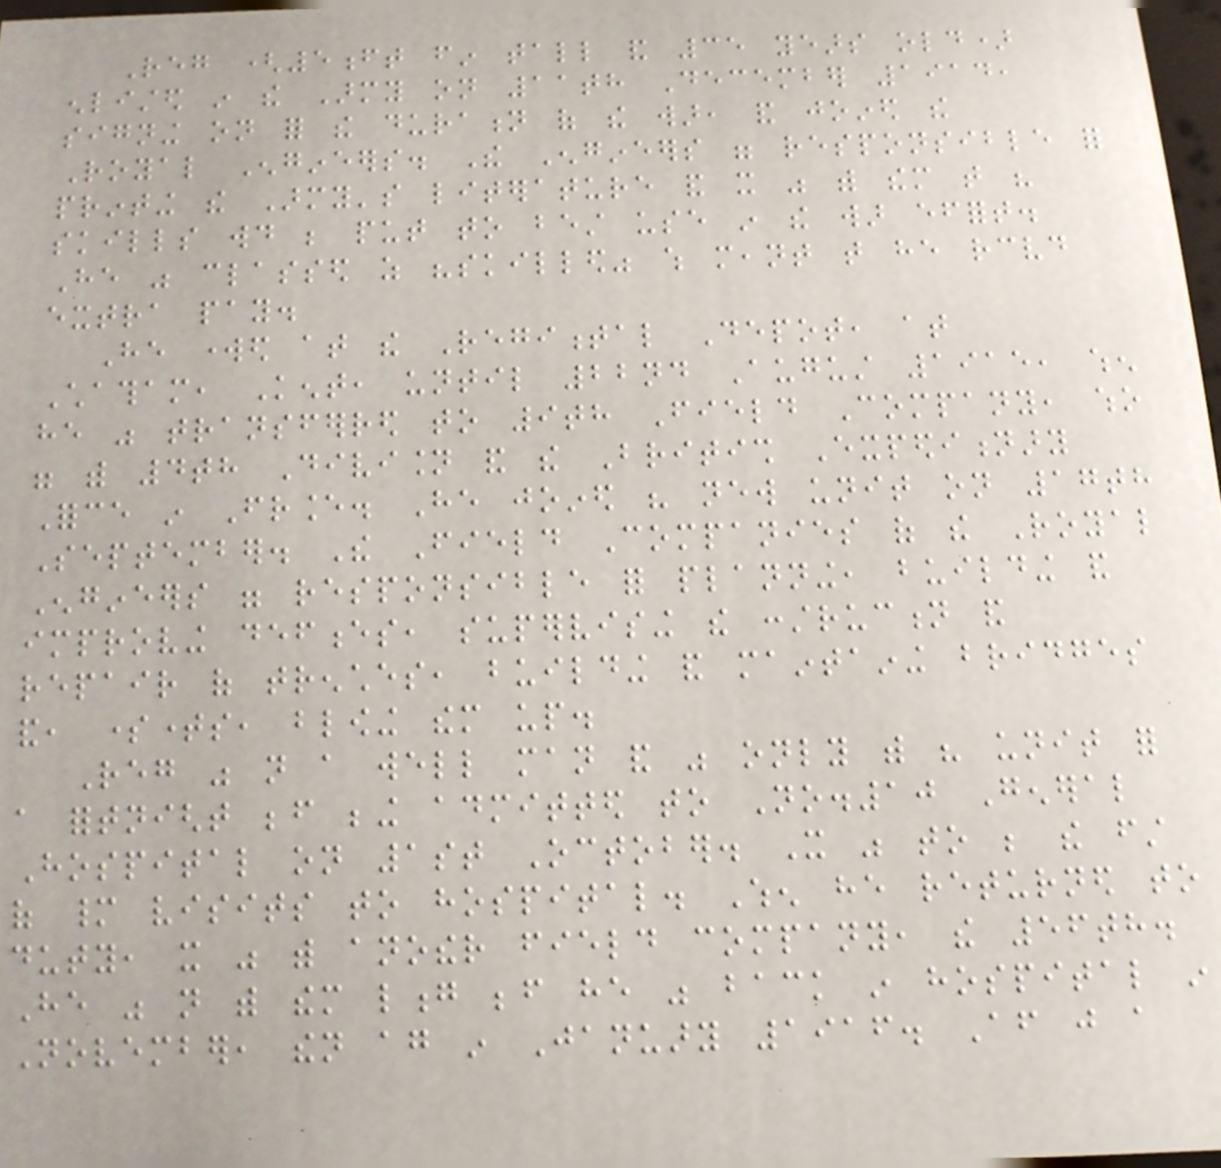Reg (5ft fin tall and 35 years old)
enlisted in the Army on 11th December 1914,
signing on for the duration of the war, and joined the
Royal Engineers. The Engineers were responsible for
printing the Army's literature and it was with them that his
skills would be put to best use in the war effort.
He was classed as "skilled" which meant that he received
extra pay.
He worked at the Regimental Depot, at
Chatham, Kent, until 22nd August 1915, when
he was transferred to 9th Field Company, who
were with 4th Division and the British Expeditionary
Force in France. He joined his new unit on 17th
September. The Field Companies of the Royal
Engineers were responsible for planning, building and
improving defences, supervising the construction and
repair of trenches, building and maintaining bridges
and, sometimes, blowing them up.
Reg was not a well man and was only with his unit for
a fortnight before being admitted to No.10 General
Hospital on 1st October. It was to be the first
of many visits to hospital. When he returned to
duty, it was with another field company, the 56th.
He was not with them long before he was back in hospital in
November, then again in January 1916. After just a
